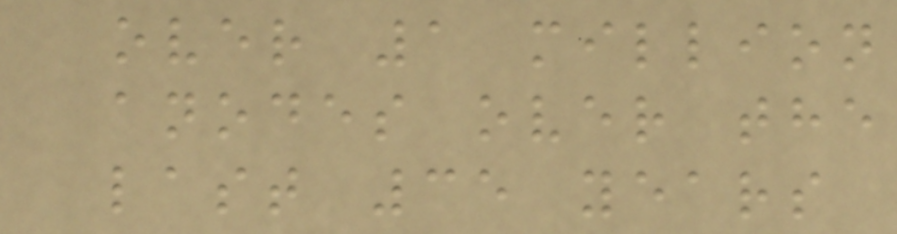over 1 million
anodes over the
last 35 years
